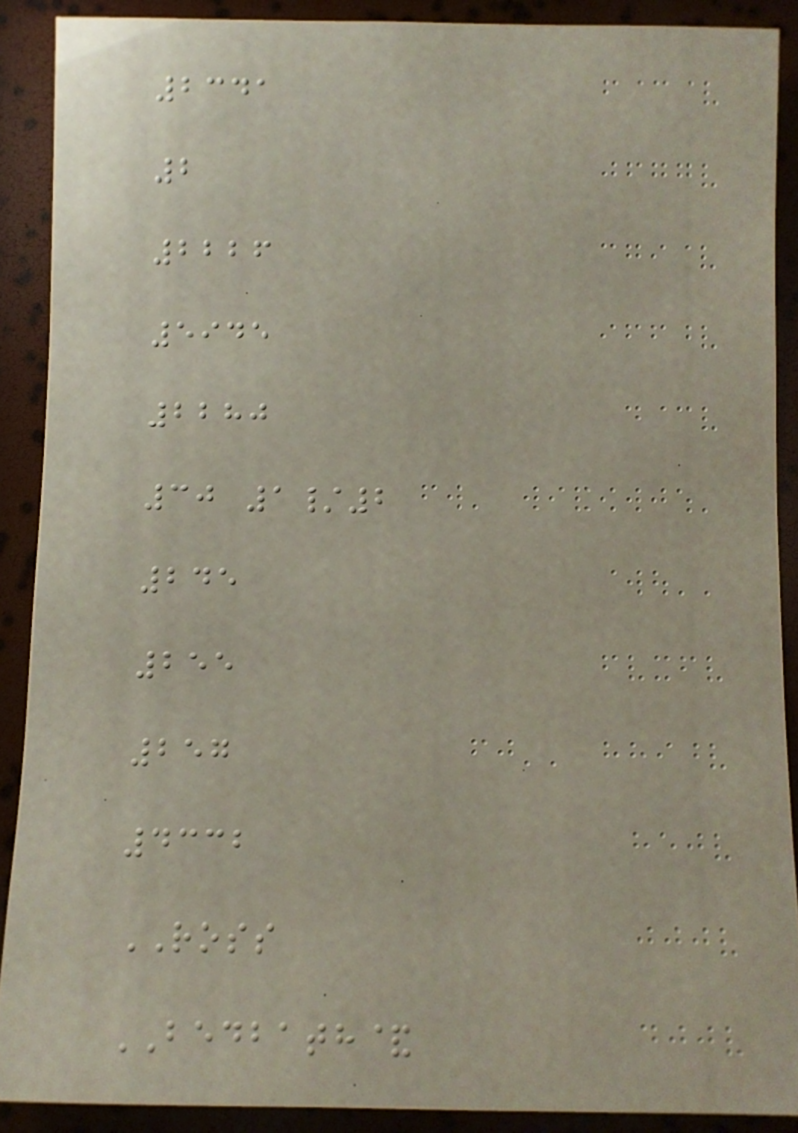2341
2
2226
5945
2280
30 1/2
245
255
257
4332
ROSS
BEDBATH&
